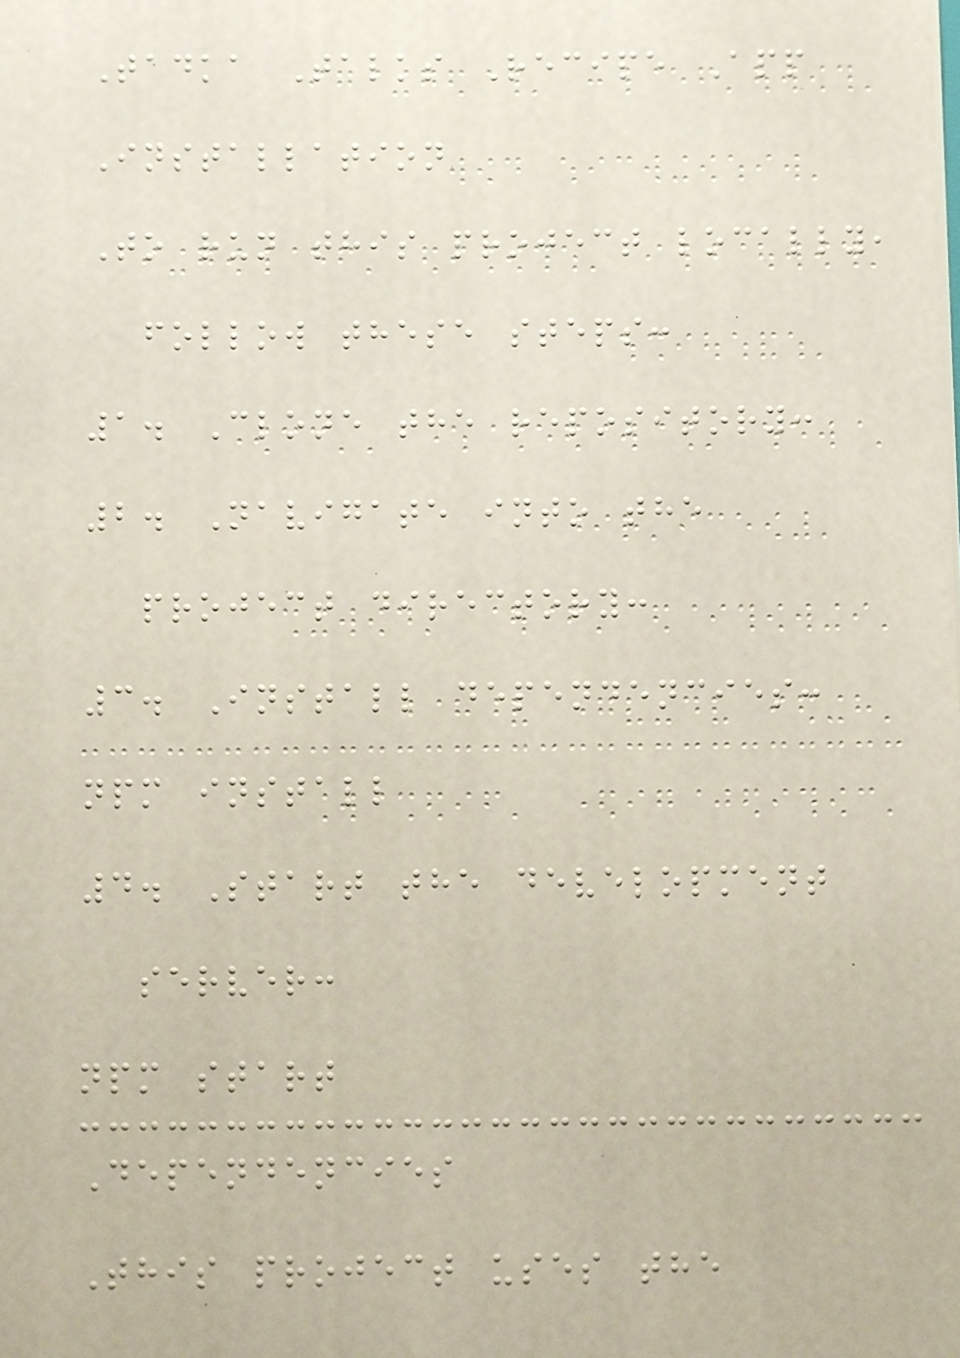Tadka Talks Recipe App
Installation
To run this project locally,
follow these steps:
1. Clone the repository:
2. Navigate into the
project directory:
3. Install dependencies:
npm install
4. Start the development
server:
npm start
Dependencies
This project uses the
